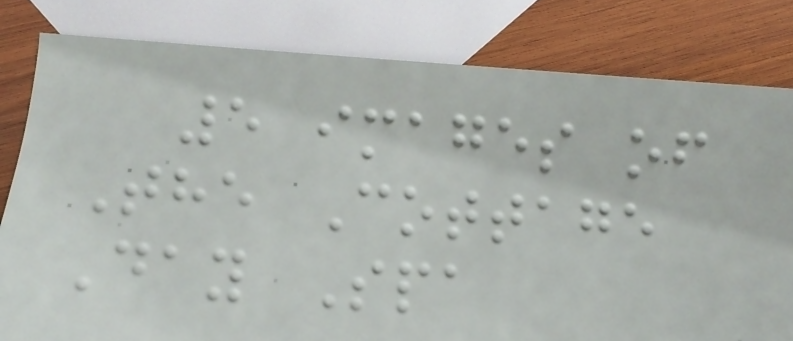5 images of
The Cottage
Day Spa
